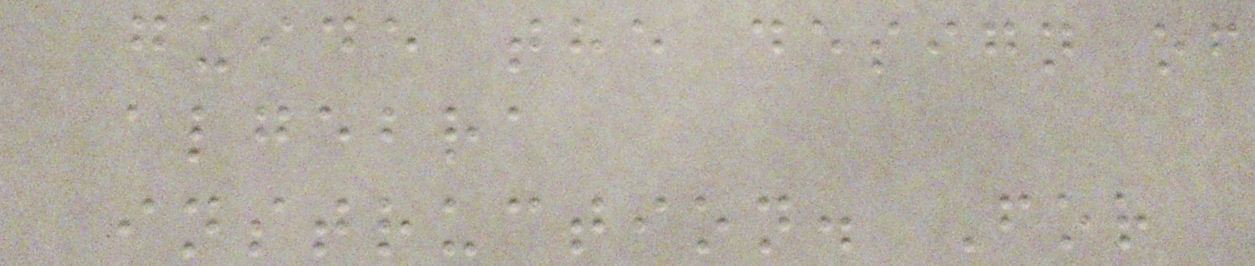guide the design of
algebra
instruction. For
